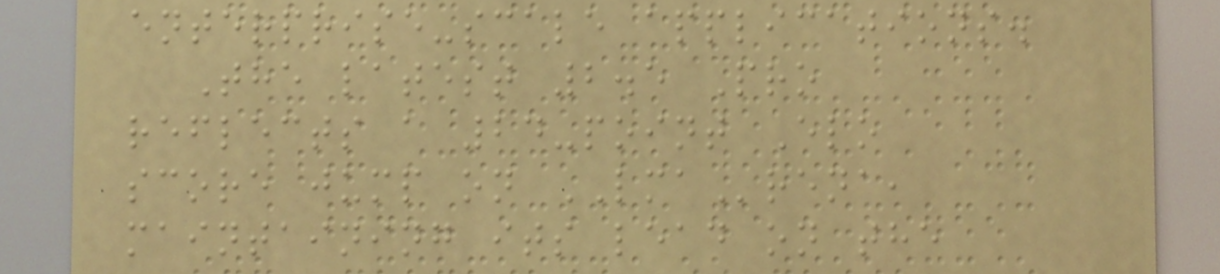enterprise-scale applications.
The latest 2.5 Pro
reflects a 24-point Elo
score jump on LMArena,
maintaining its lead on the
